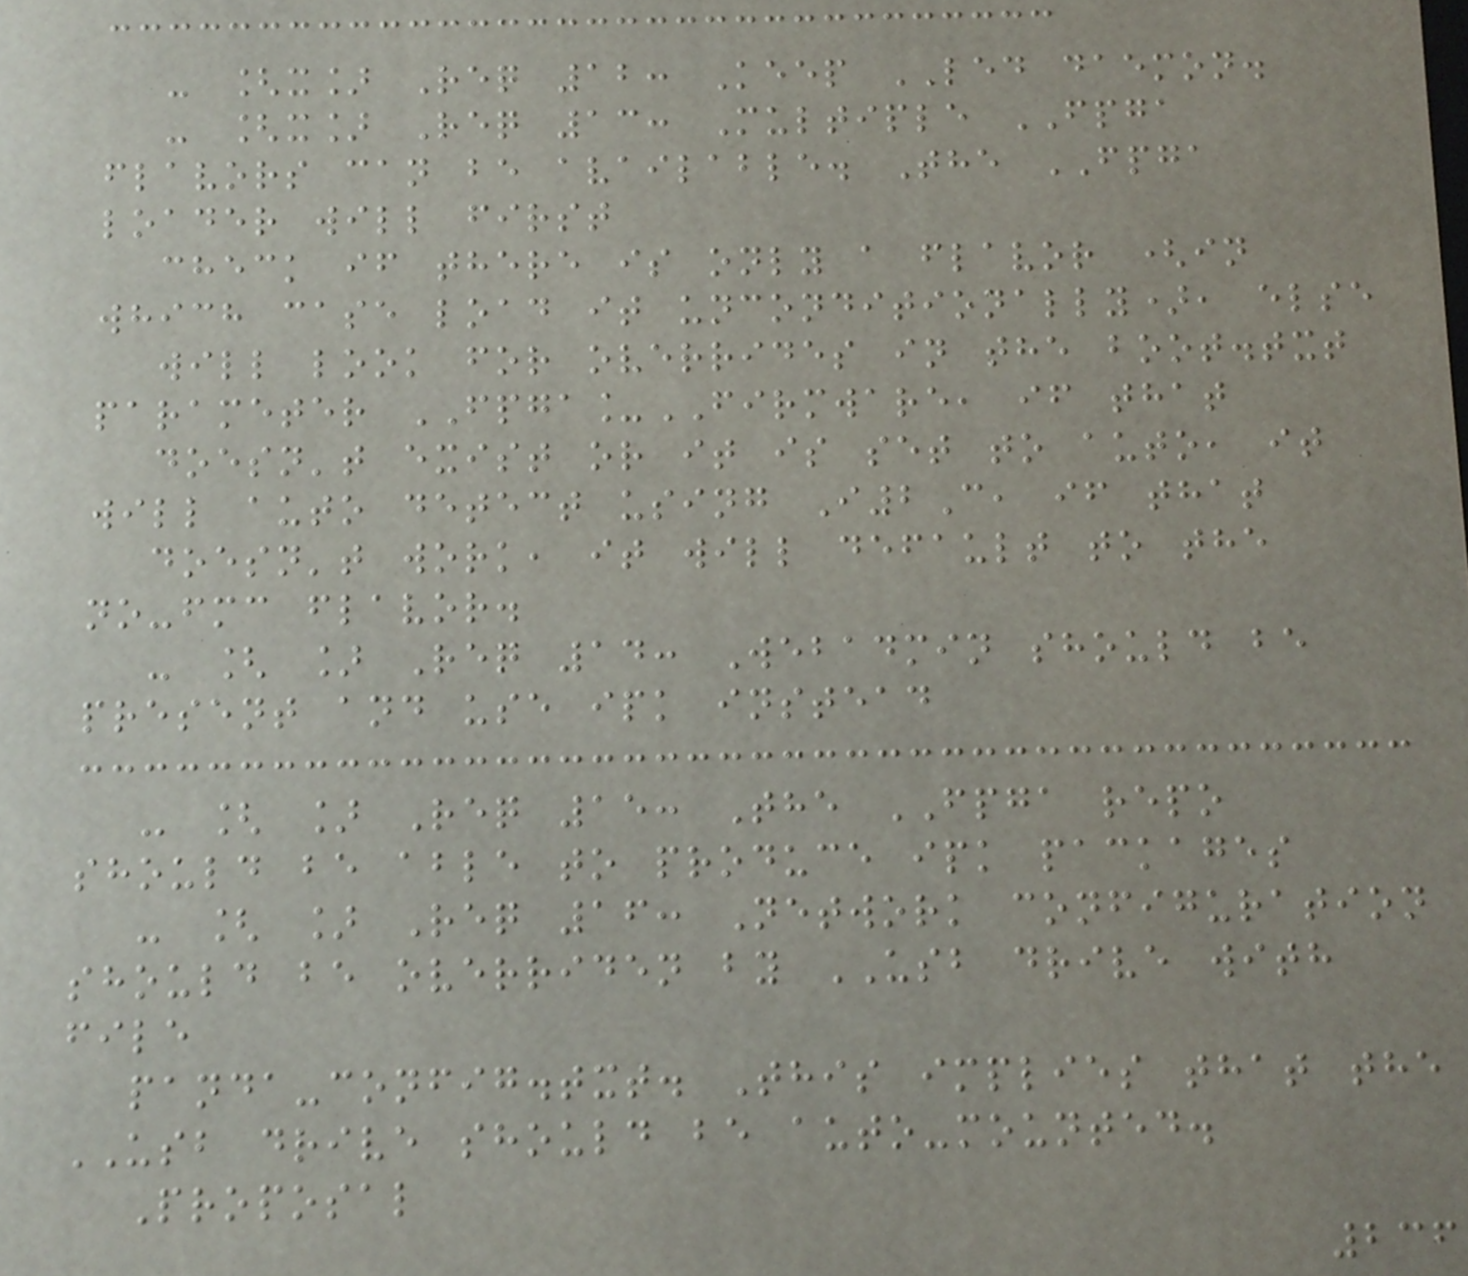- [x] Req 12: Keep LED daemon.
- [x] Req 13: Multiple FPGA
flavors can be available. The FPGA
loader will first
check if there is only a flavor (in
which case load it unconditionally), else
will look for overrides in the boot.txt
parameter FPGA_FIRMWARE, if that
doesn't exist or it is set to auto, it
will auto detect using I2C, if that
doesn't work, it will default to the
no-fmc flavor.
- [ ] Req 14: Webadmin should be
present and use ipk instead
- [ ] Req 15: The FPGA repo
should be able to produce ipk packages
- [ ] Req 16: Network configuration
should be overriden by USB drive with
file
panda-config.txt. This implies that the
USB drive should be auto-mounted.
Proposal
236
